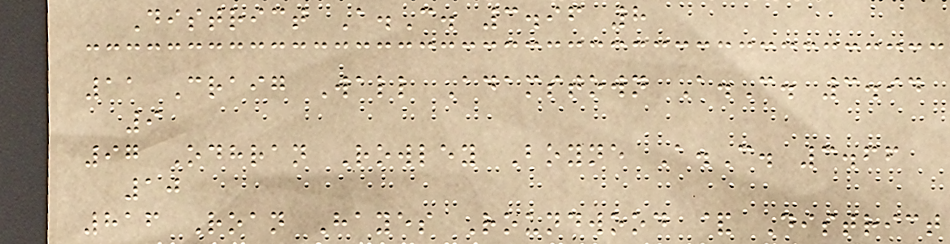District A.C. 3.96 8
11 Craig Wall Adamstown A.C. 3.94
9
97 Odhran Rowley Boyne A.C. 3.66
10
816 Roan Hayes Roundwood & District
